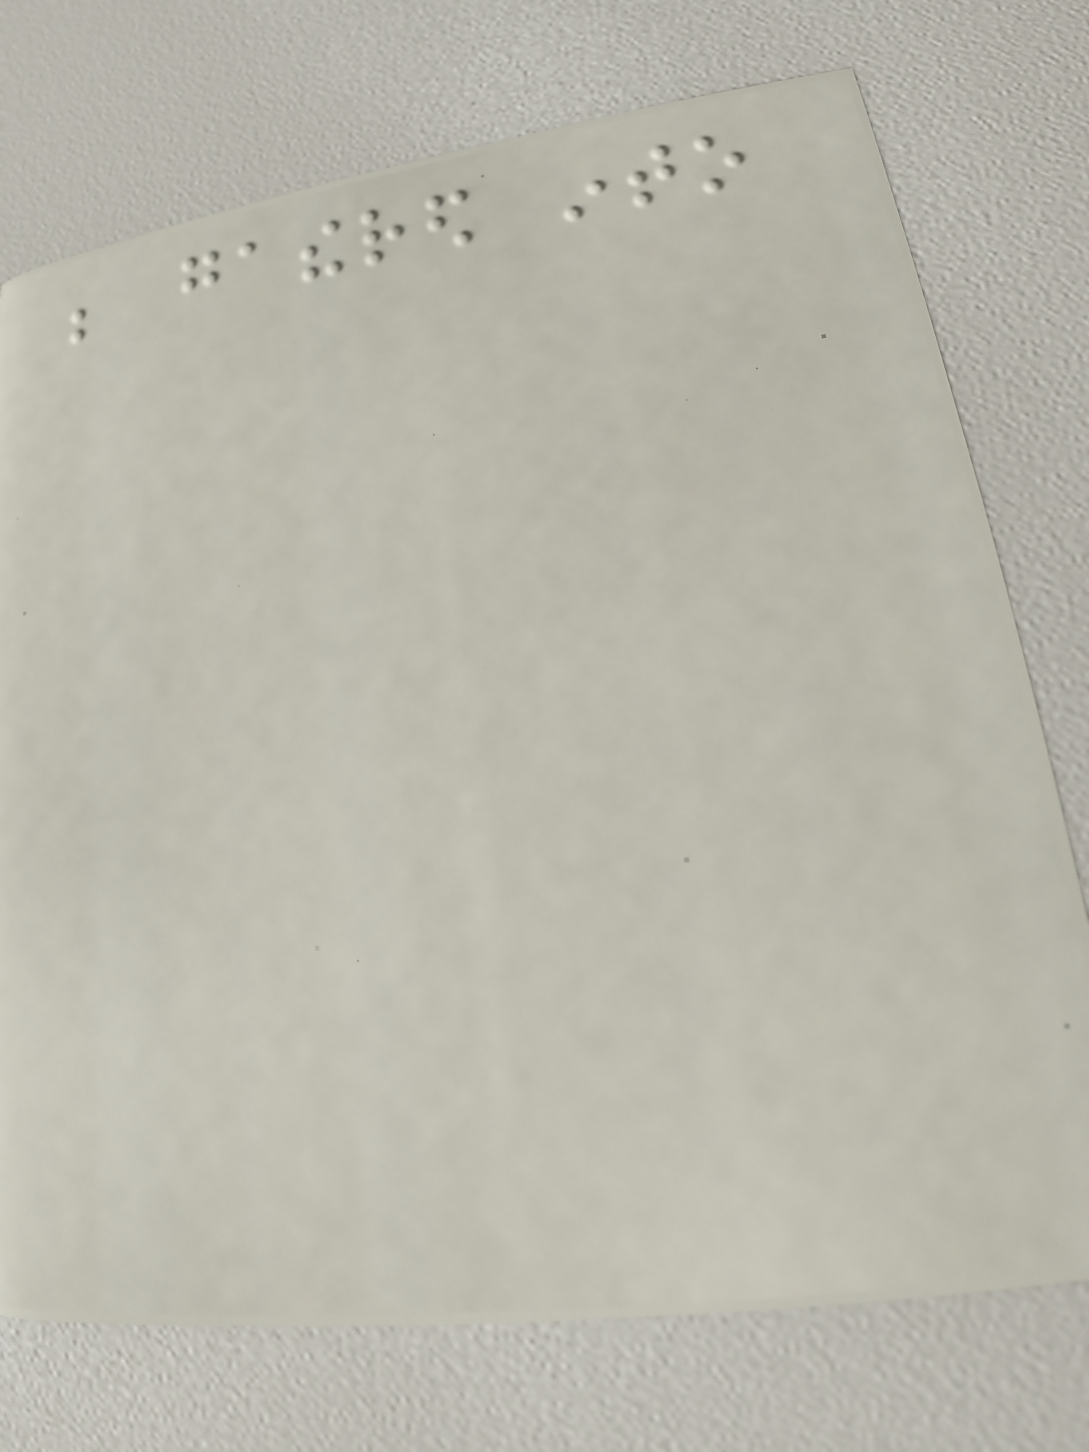be gathered into
